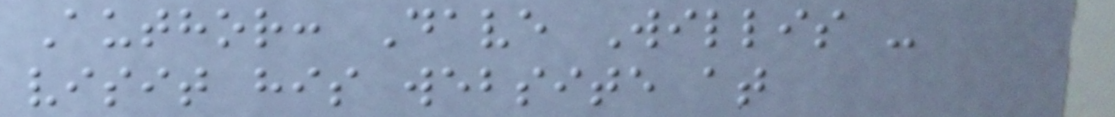Author: Dave Willis -
visit his website at
